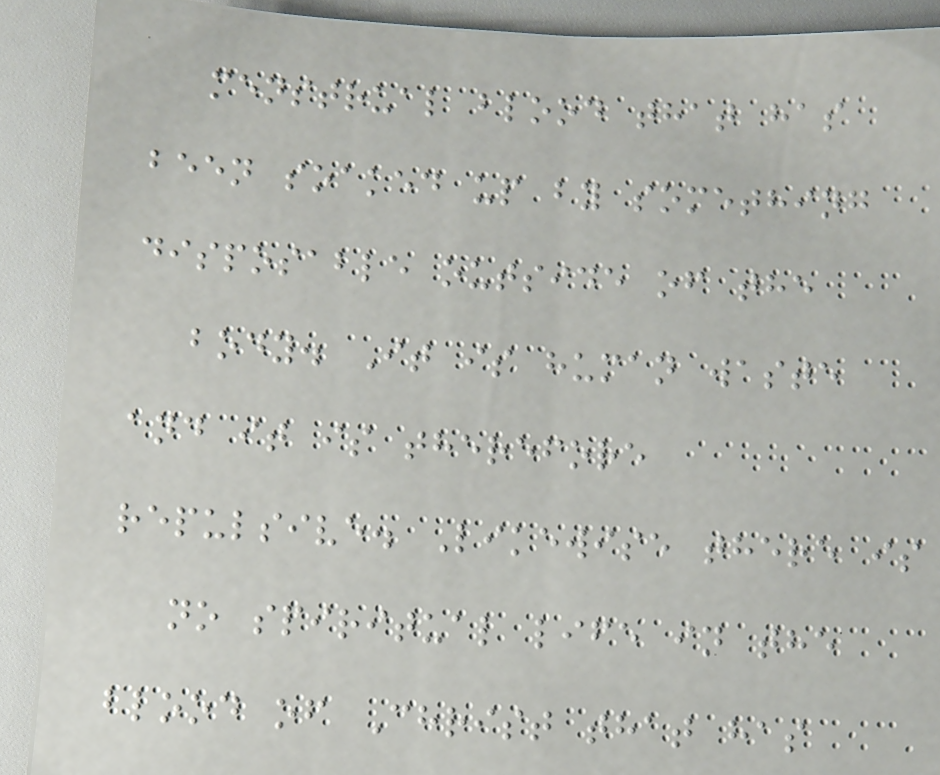menstrual blood that has
been soaked up by something
disposable outside of the
body. It is human waste
and it is therefore
repulsive. Likewise there is
no spiritual life in the
blood of Christ that has
